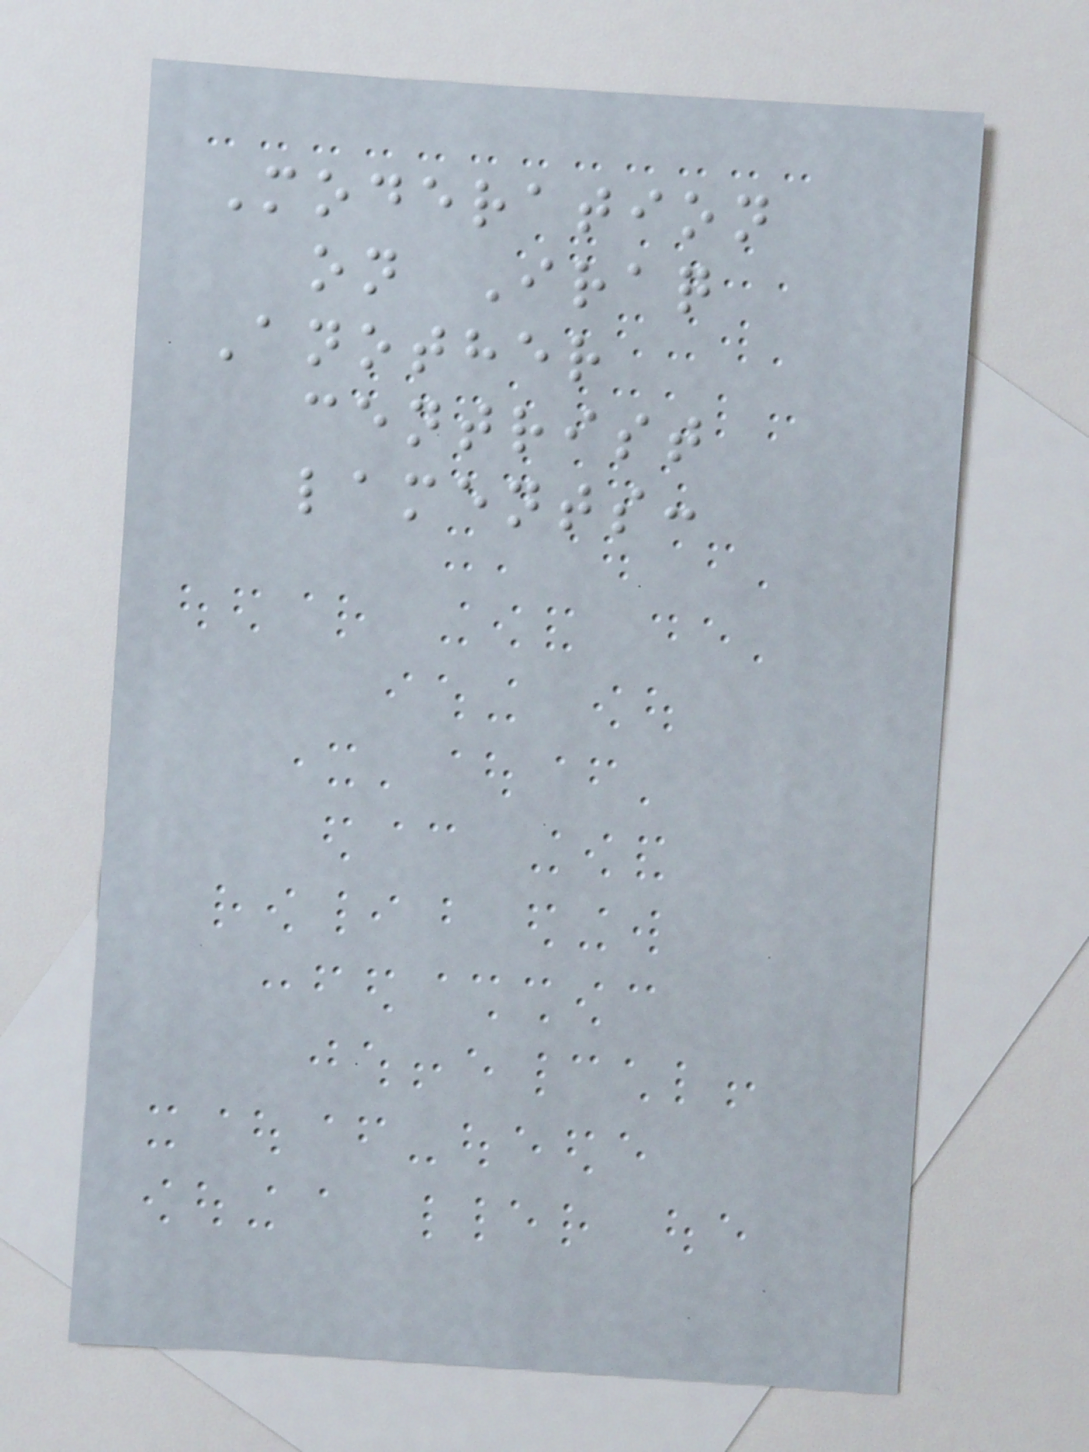Moderation
on Iraq
Another
centrist
laments:
